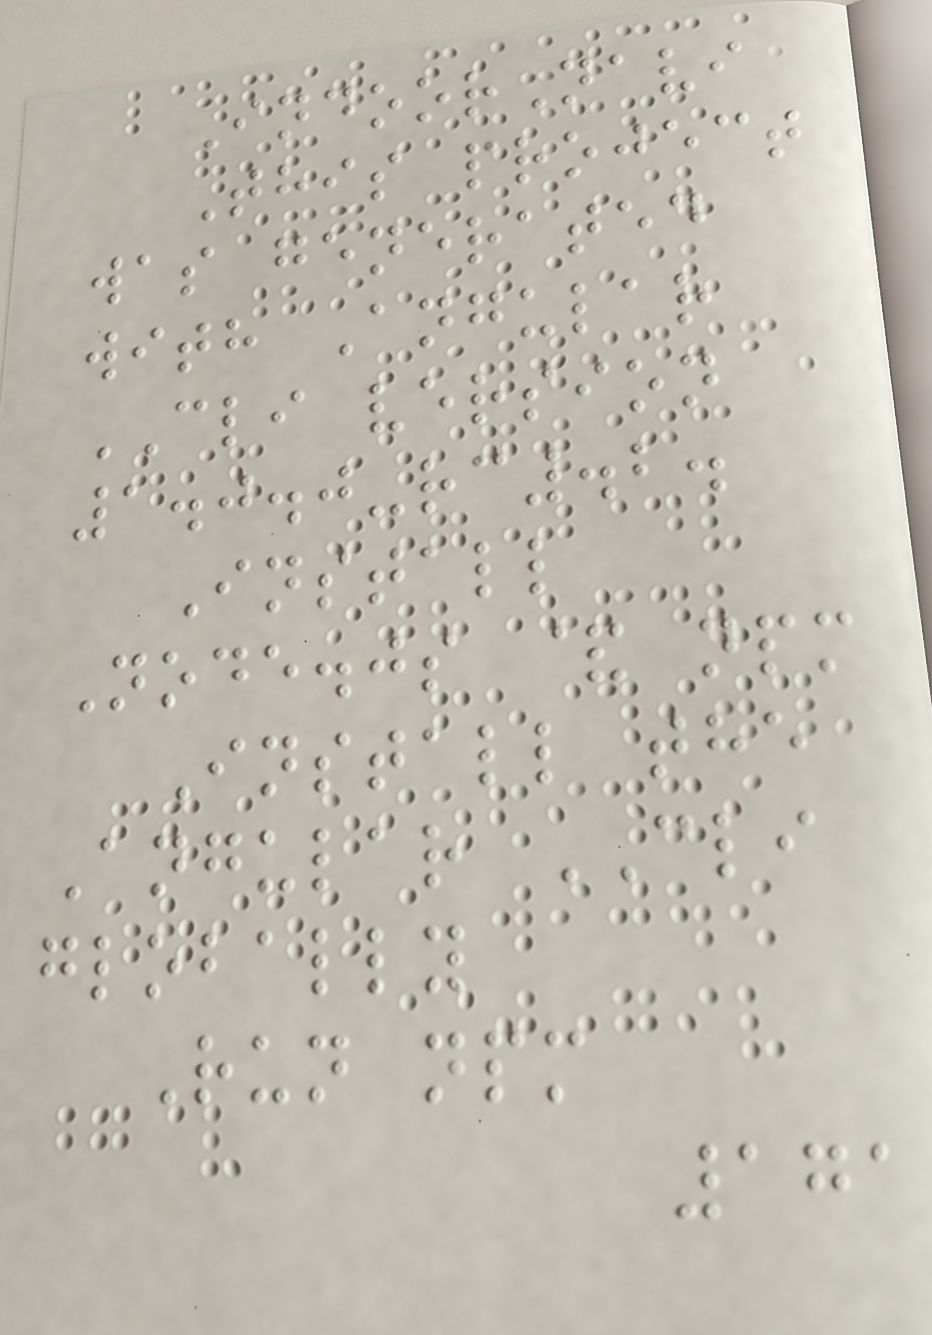IndoorNavi
This project
was generated
with Angular
CLI version
1.0.0-rc.2.
Install
Node.js & npm
Install the
Angular CLI
globally
Run npm
171
